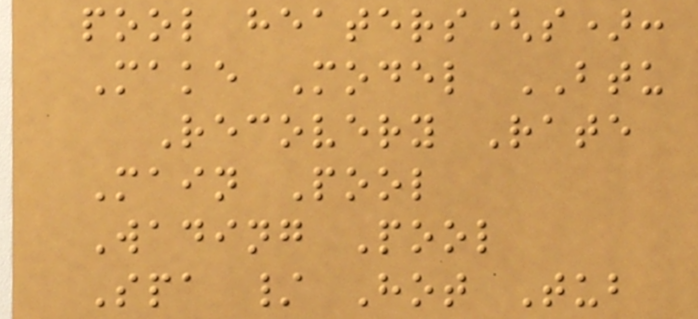pool heaters(s):
Make Model BTU
Recovery Rate
Main Pool
Wading Pool
Spa / Hot Tub
